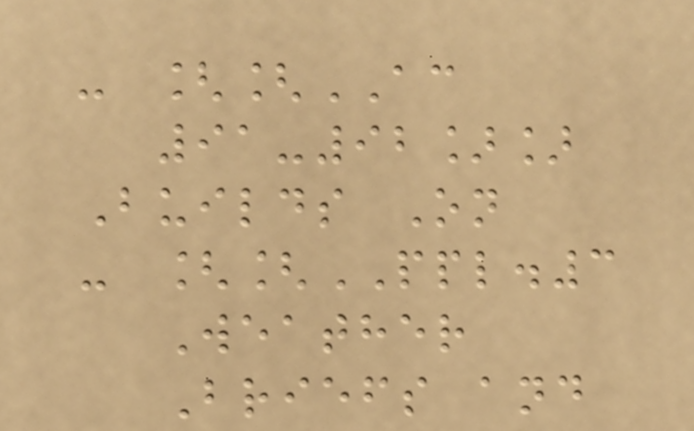- [[AC
91-92]]
Builds On
- [[PPL.3
Weather
Briefs and
